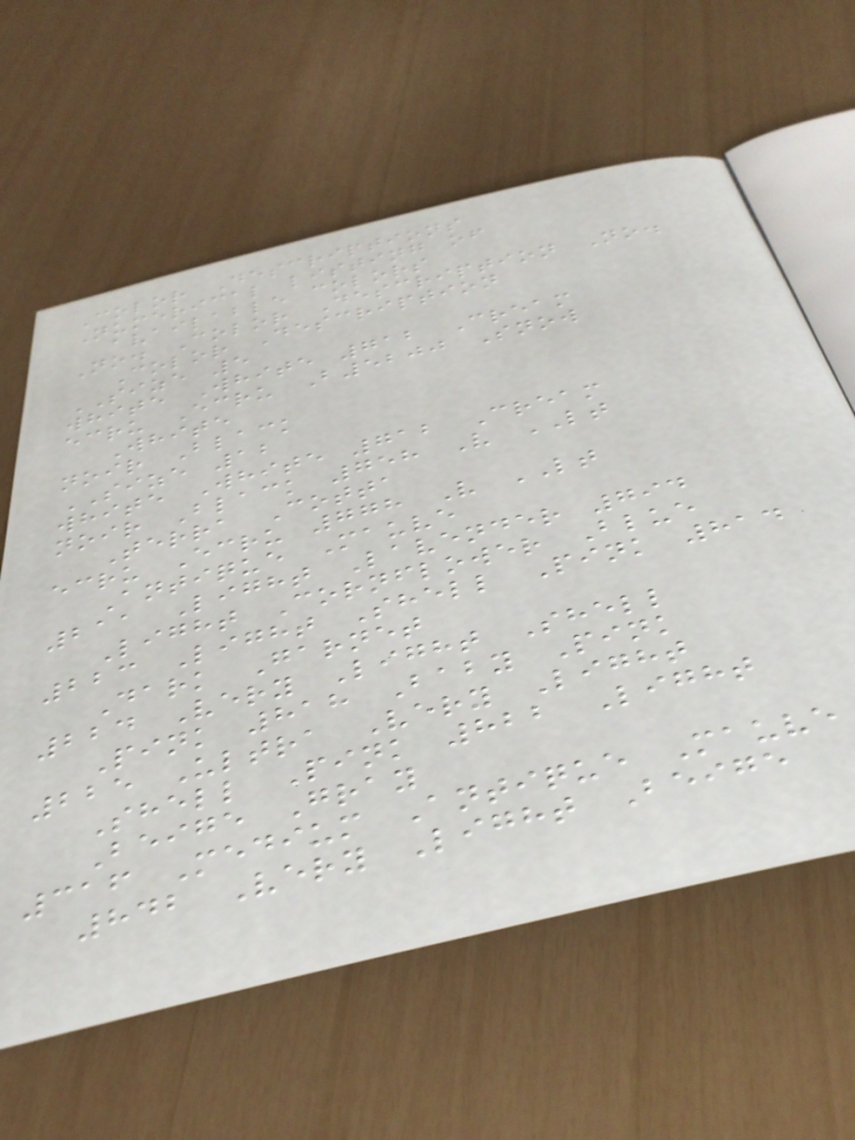Color Descriptions
Numerical listing of
available colors
No. Color Description No.
Color Description
SIZE 5
white White 712 Cream
ecru Ecru B5200 Snow
White
noir Black
SIZE 12
white White 712 Cream
noir Black 758 V LT
Terra Cotta
ecru Ecru 778 V LT
Antique Mauve
211 Light Lavender 794
Light Cornflower Blue
223 Light Shell Pink 814
Dark Garnet
224 Very Light Shell
Pink 818 Baby Pink
225 Ultra Very Light
Shell Pink 822 Light
Beige Gray
316 Medium Antique Mauve
842 Very Light Beige
